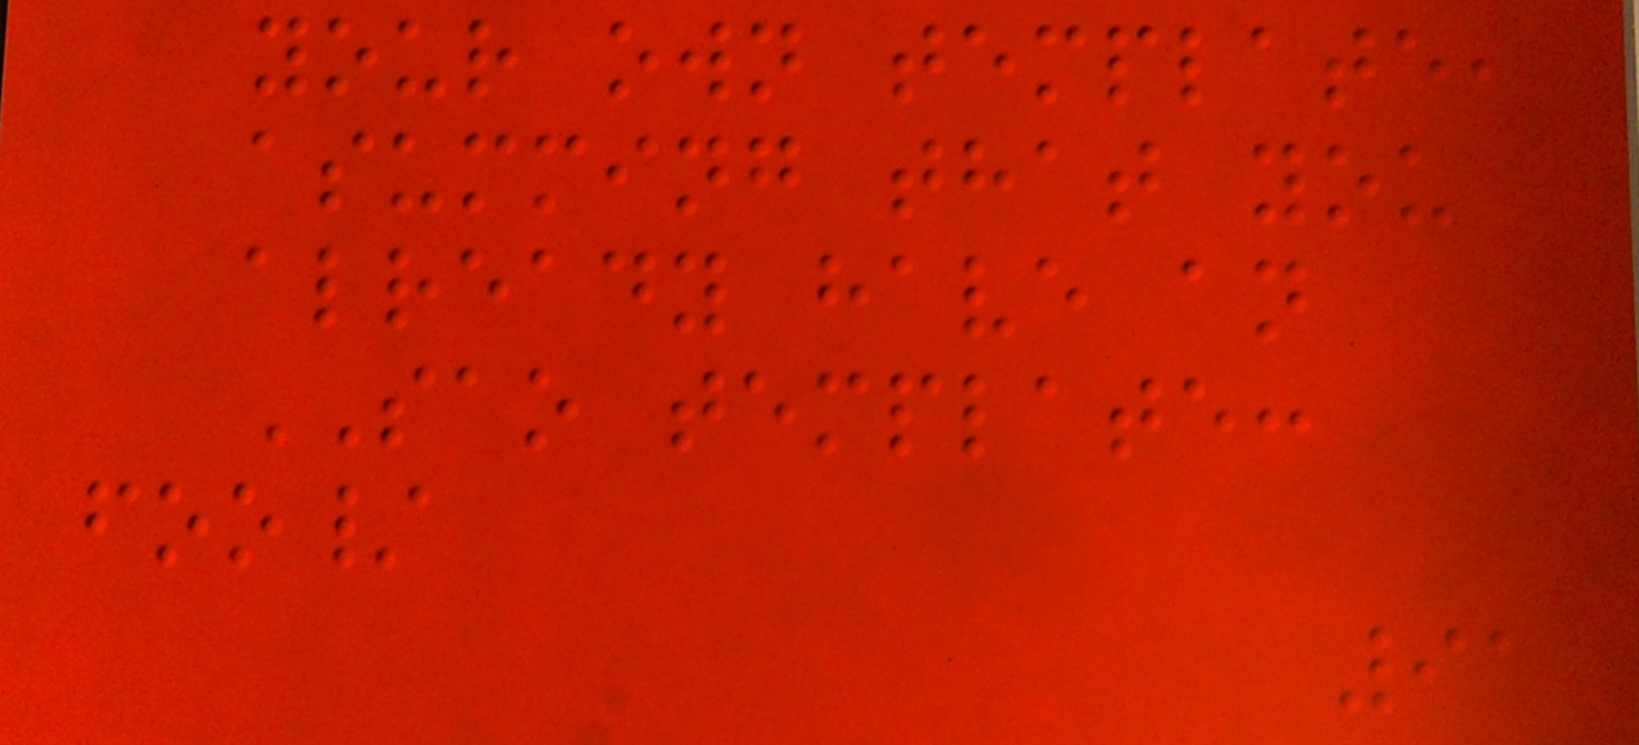your own template,
asumming that you
already have an
SAO template:
foo/
91
